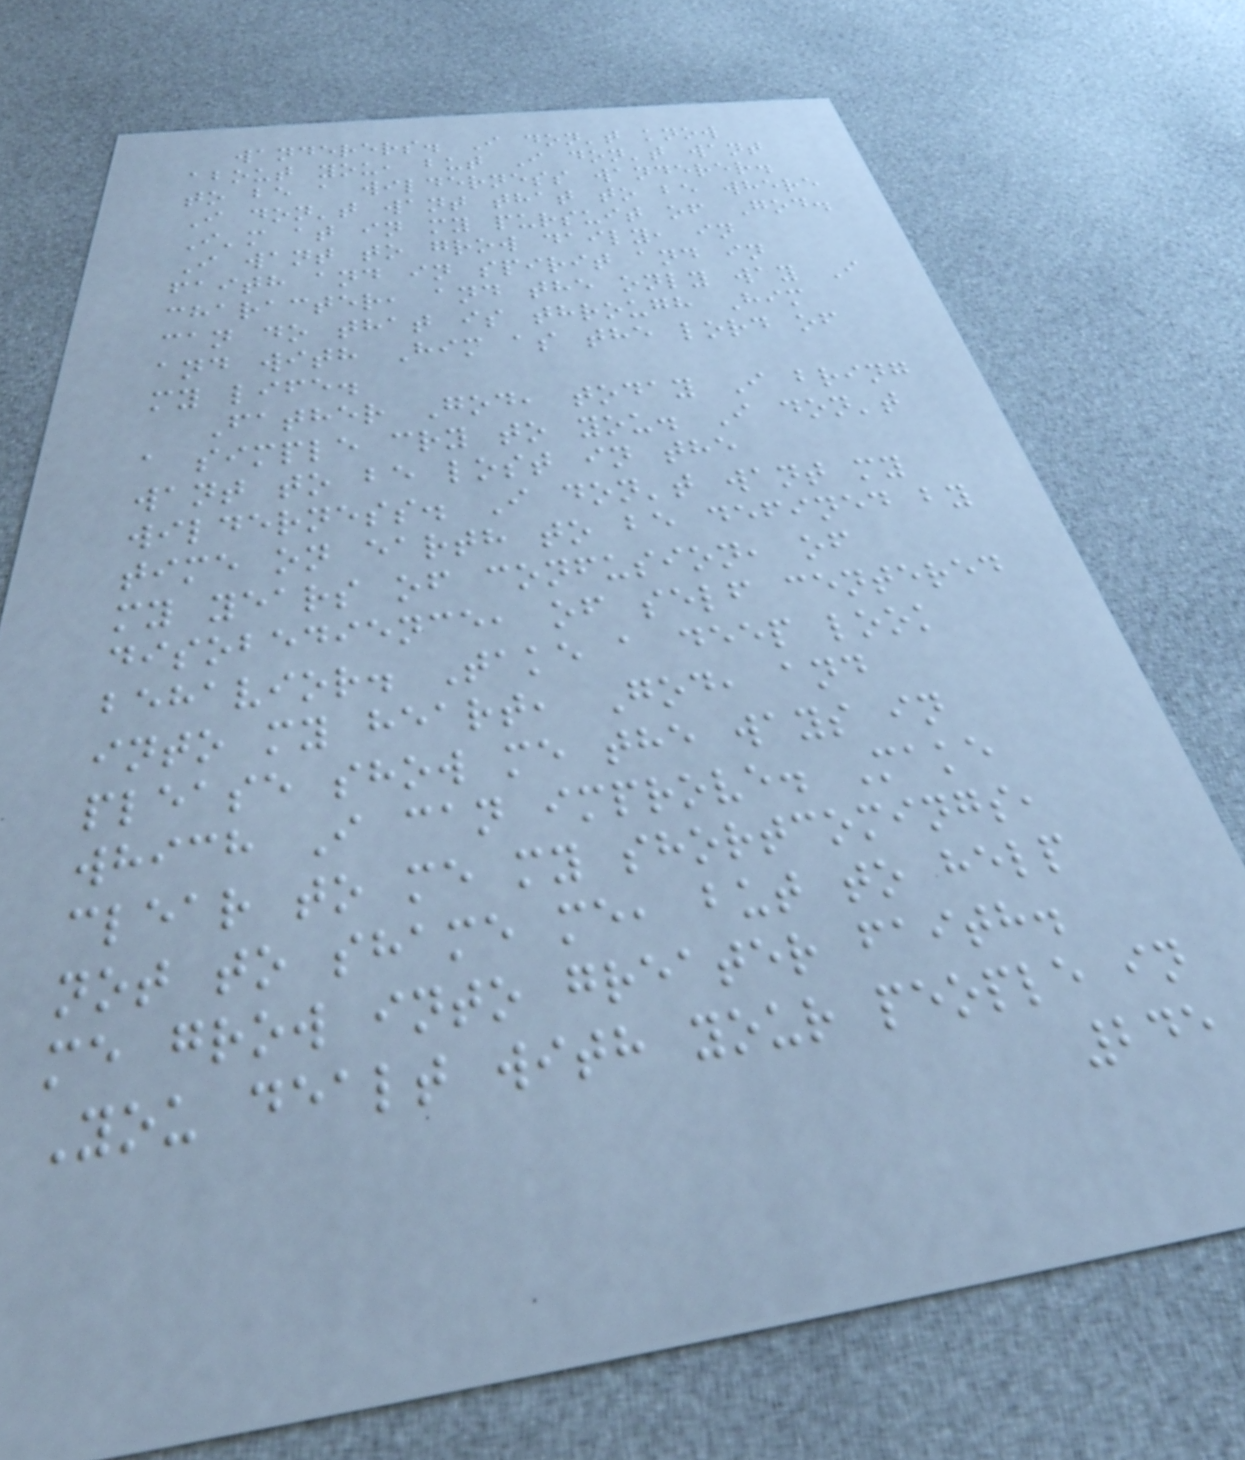wanderers. I don't know
about you, but I don't want
to be a wilderness wanderer.
I don't want that to be where
I'm at in my pursuit of God.
I want to grow daily, in
faith and in spirit and in
character, and the only way I
can do that is through Him
and with Him as the lord of
my life.
Father God, today I bring
a simple cry to you. I don't
want to be lost in the
wilderness. I don't want my
time on earth to be defined by
my years of confusion, of
disobedience, of self centered
behavior. Take a deep look
into my heart, God, and
please show me the ways in
which I can improve. Make
clear to me my shortcomings,
not to shame me, but to help
me grow into greater faith.
You dealt with your people in
245
